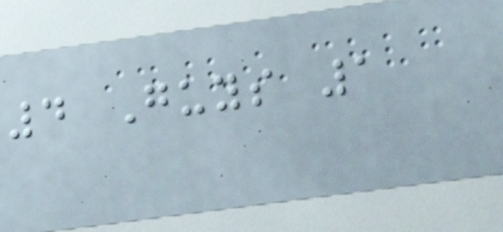4 Guys 1
